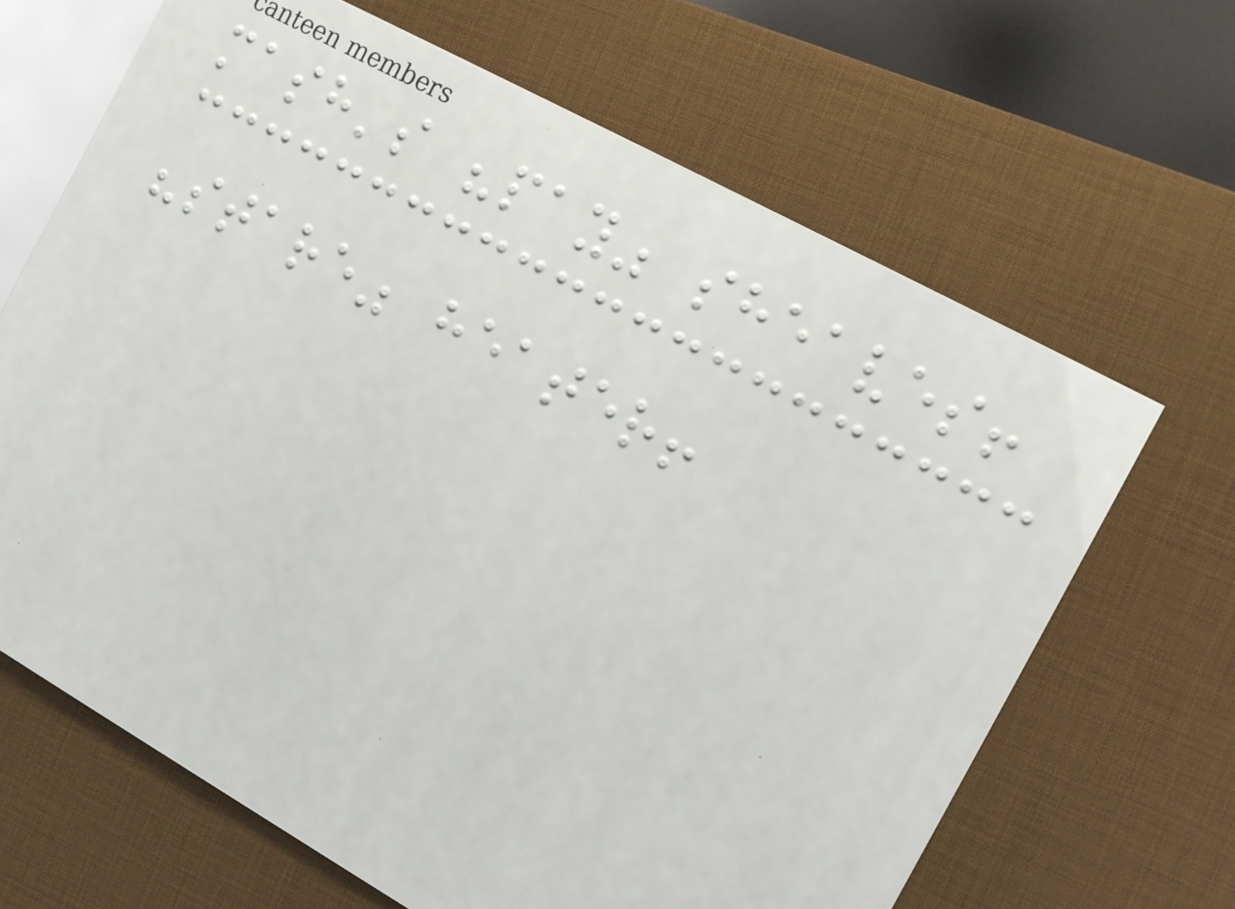mash's "pay" sheaves!
"stare" heater!
